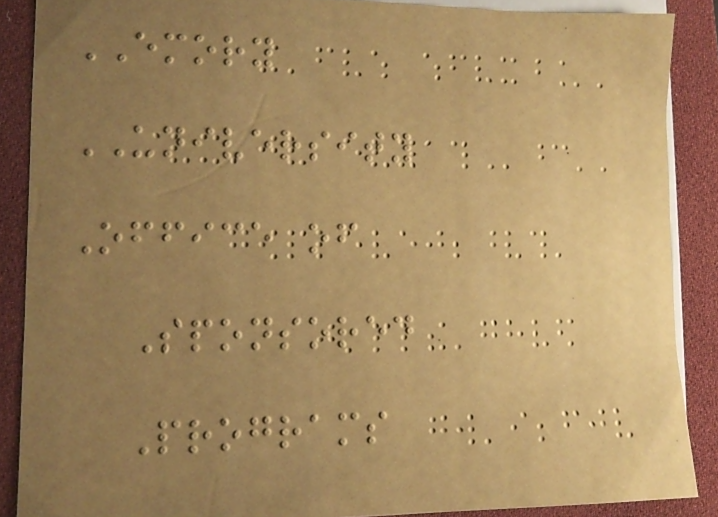EMORY
UNIVERSITY
Office of
Sponsored
Programs
